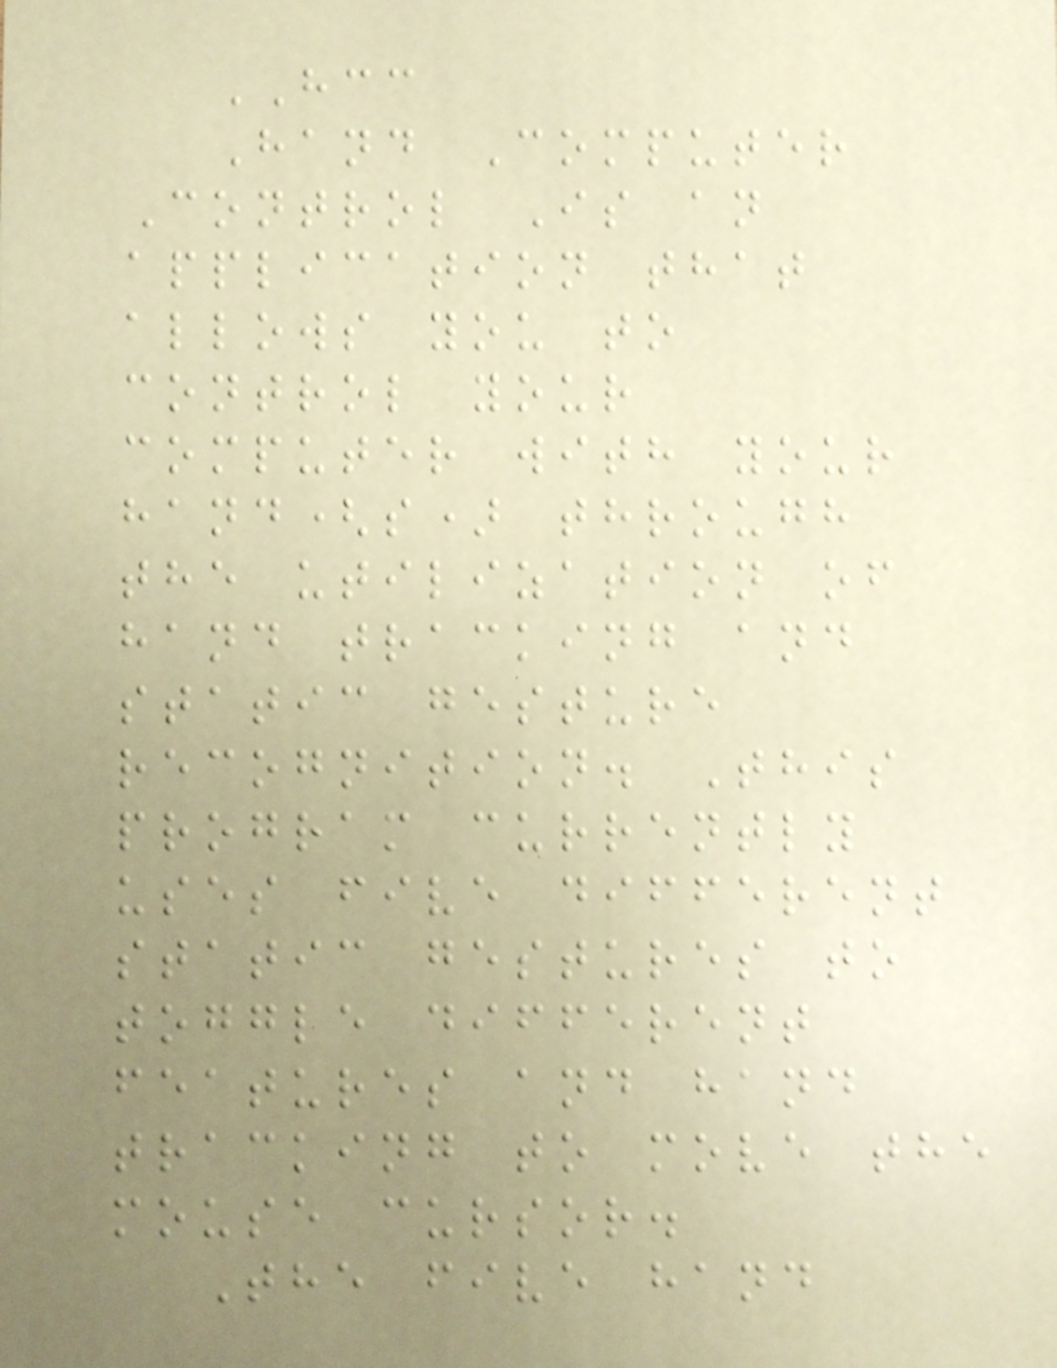HCC
Hand Computer
Control Is an
application that
allows you to
control your
computer with your
hand(s) through
the utilization of
hand tracking and
static gesture
recognition. This
program currently
uses five different
static gestures to
toggle different
features and hand
tracking to move the
mouse cursor.
The five hand
